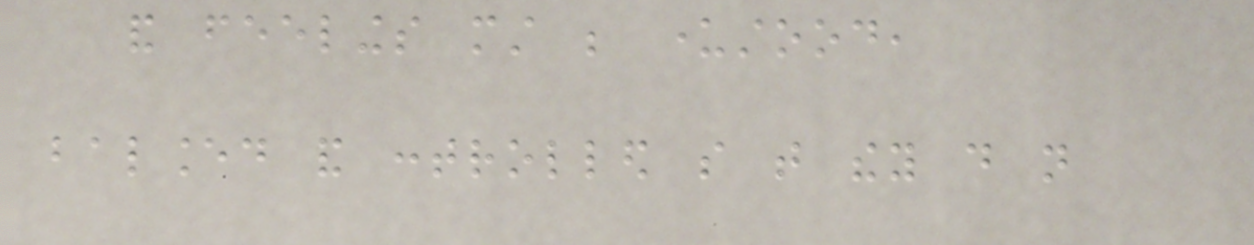and feelings must be understood,
balanced and controlled so that they do not
